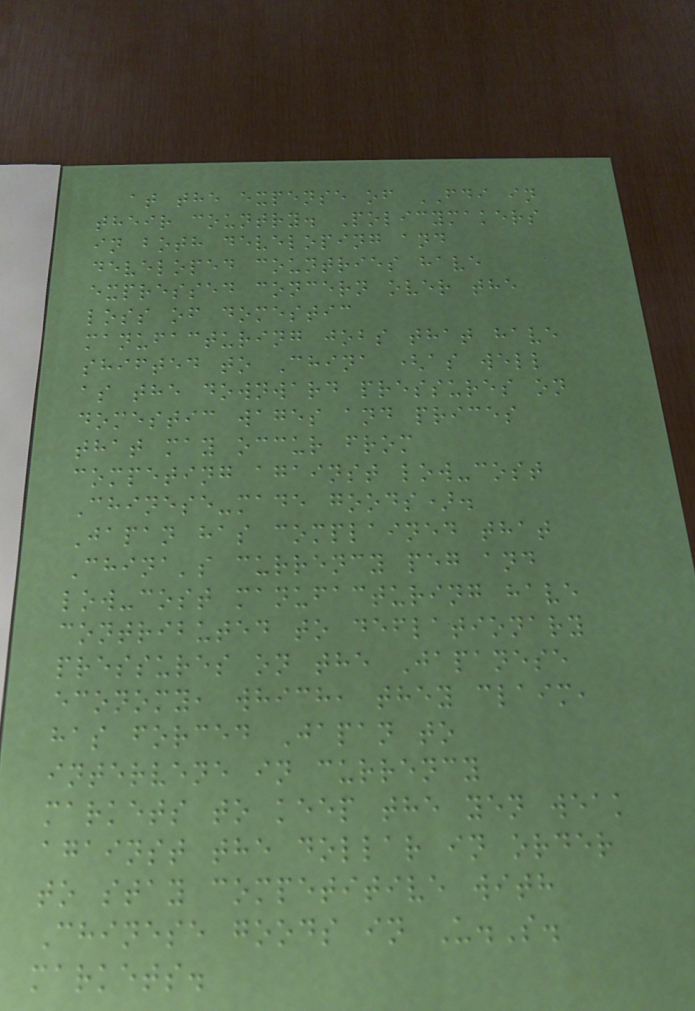at the expense of FDI in
their country. Policymakers
in both developing and
developed countries have
expressed concern over the
loss of domestic
manufacturing jobs that have
shifted to China (as well
as the downward pressures on
domestic wages and prices
that may occur from
competing against low-cost
Chinese-made goods).
Japan has complained that
China's currency peg and
low-cost manufacturing have
contributed to deflationary
pressures on the Japanese
economy, which, they claim,
has forced Japan to
intervene in currency
markets to keep the yen weak
against the dollar in order
to stay competitive with
Chinese goods in U.S.
markets.
